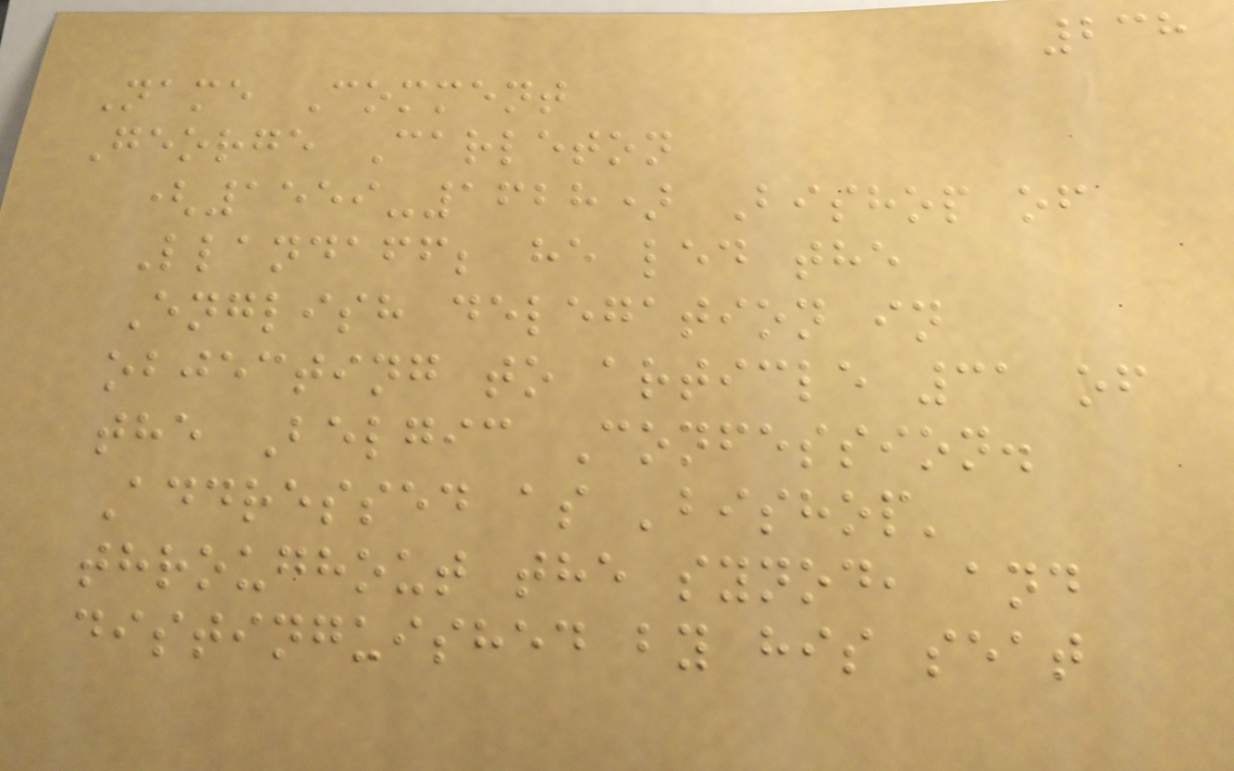238
Name Comment
George Carleton
(1559-1628) Bishop of
Llandaff; he led the
English delegation in
objecting to article 31 of
the Belgic Confession.
Addressed as 'bishop'
throughout the synod, and
distinguished by his seat
